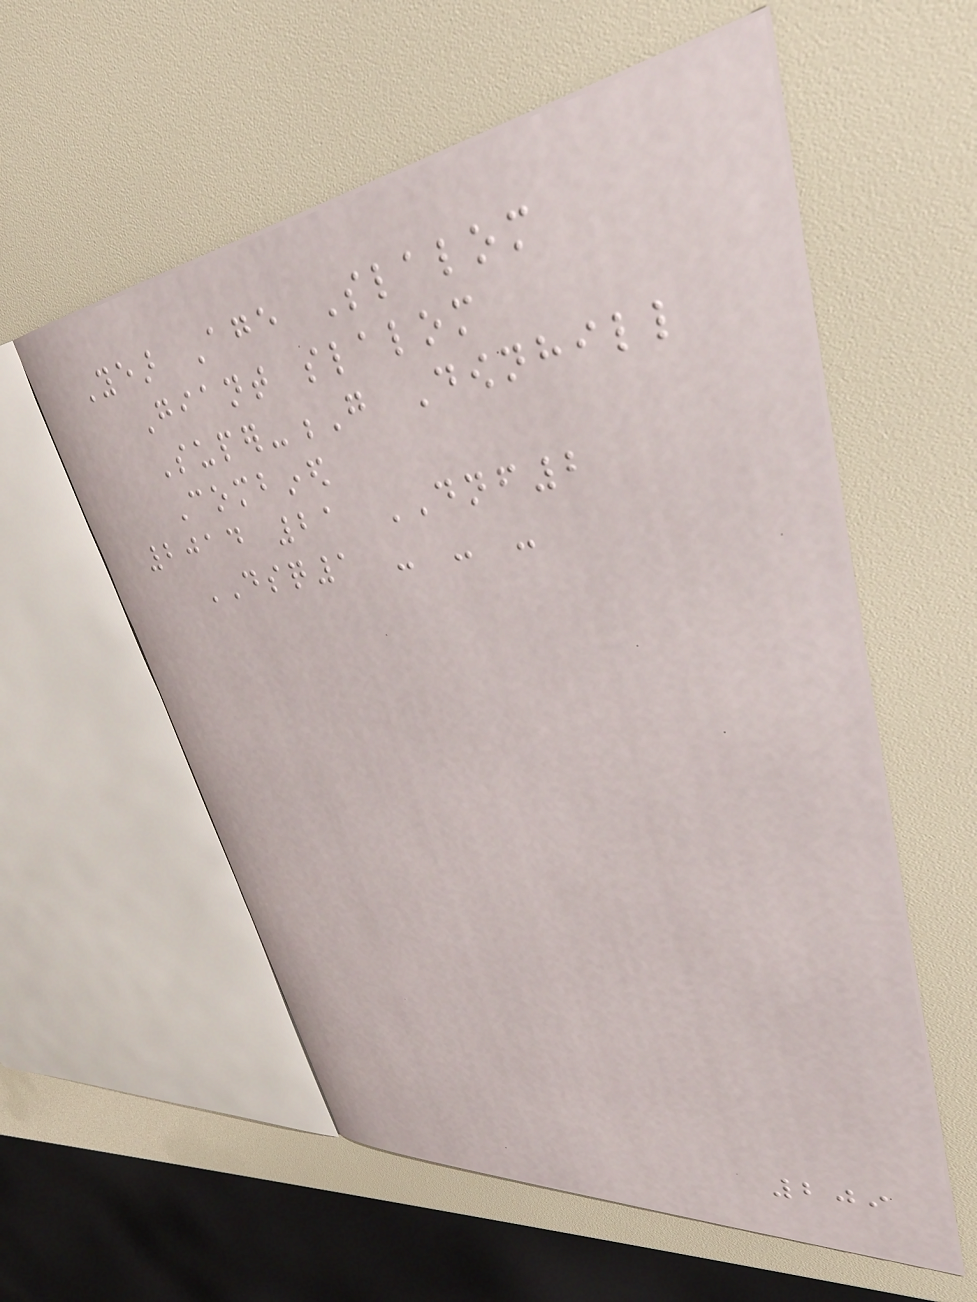Year Age Slalom
Giant slalom
Super-G Downhill
Combined
2014 21 DNF2
DSQ1 - - -
209
